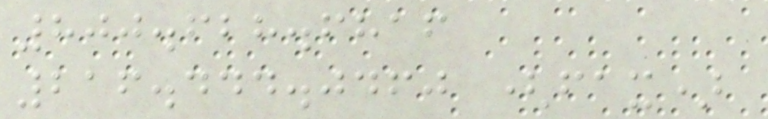800.628.6816
216.444.0460 (fax)
